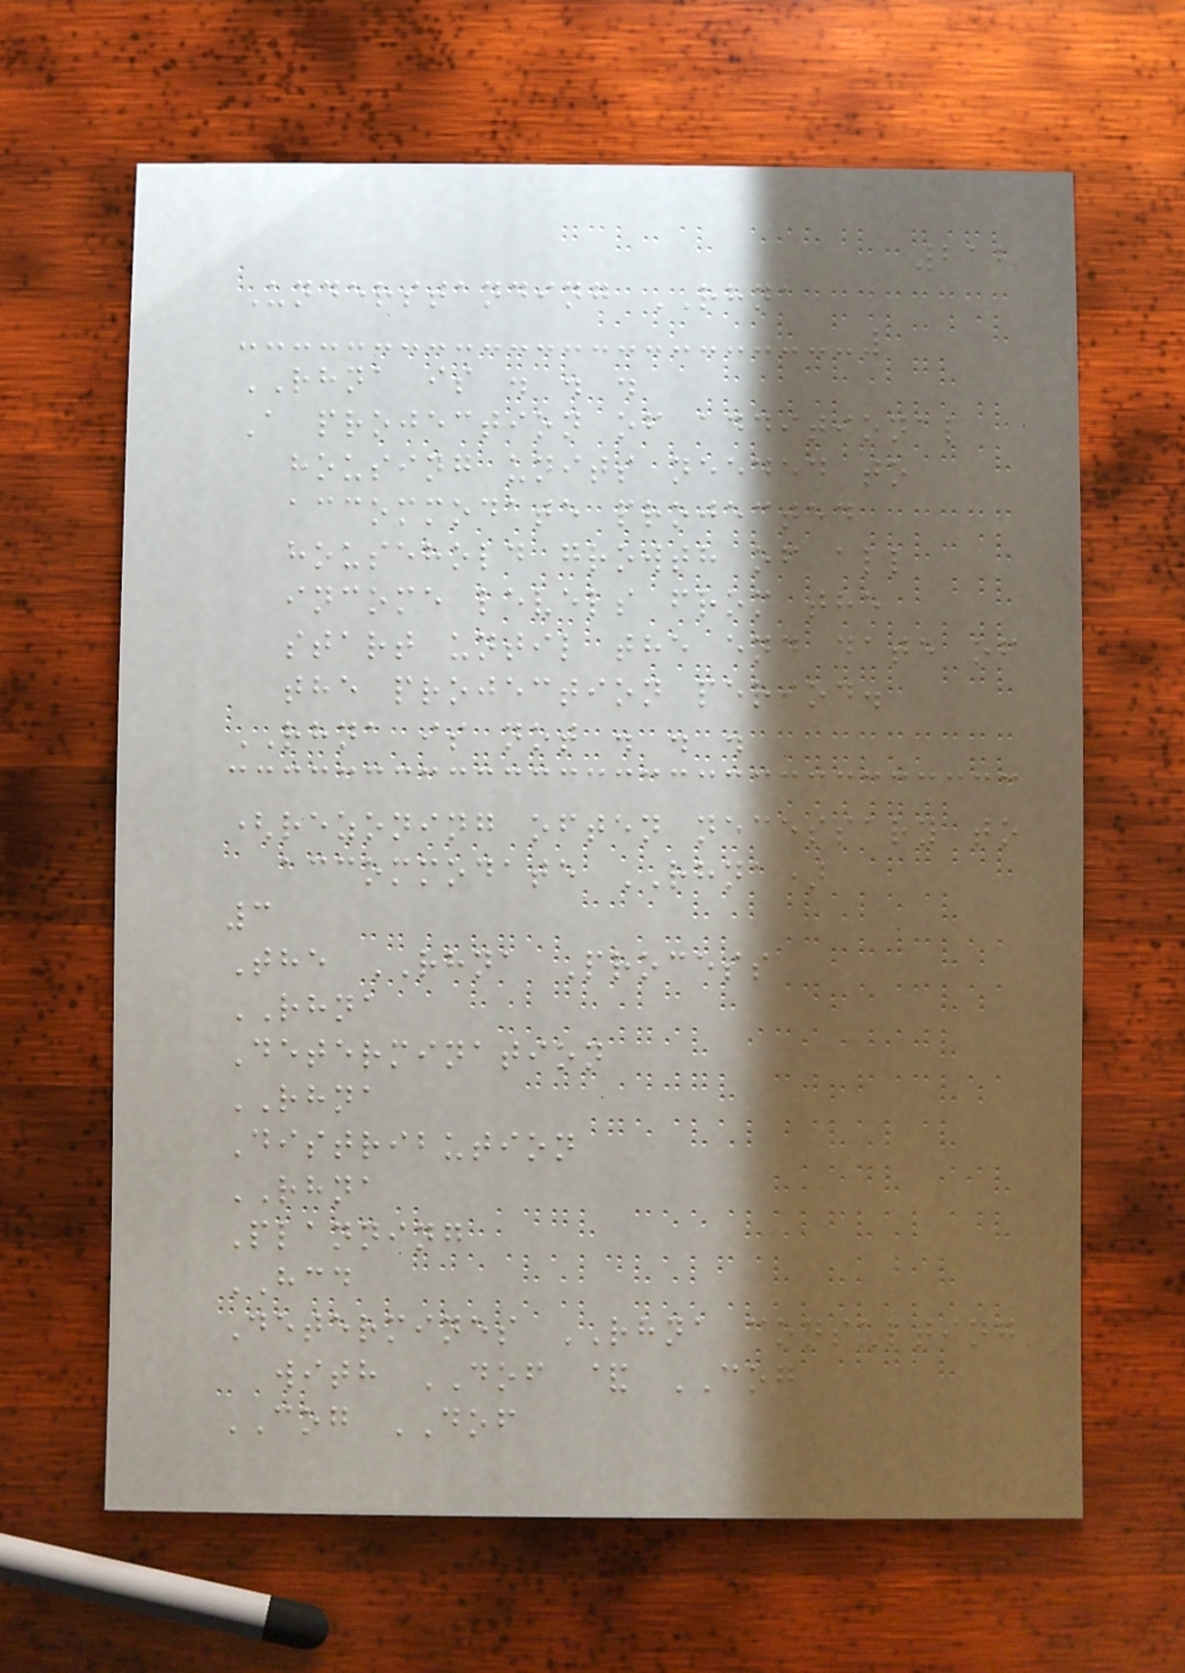212
Understanding RHNA
RHNA is . . .
A projection of additional
housing units needed to
accommodate projected
household growth of all
income levels from the
start until the end date of
the projection period.
RHNA is not . . .
(rezoning often necessary to
accommodate RHNA)
3
The RHNA Process
RHNA
Determination
RHNA
Distribution
RHNA
Planning
HCD
Determines RHNA consulting
with DOF & COG
COG DOF
